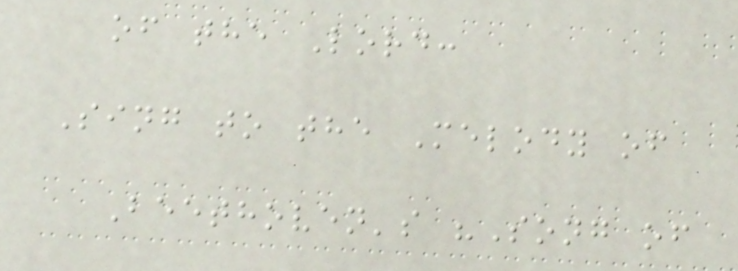of the Lord:
Sing to the Melody of
Beethoven's "Song of
